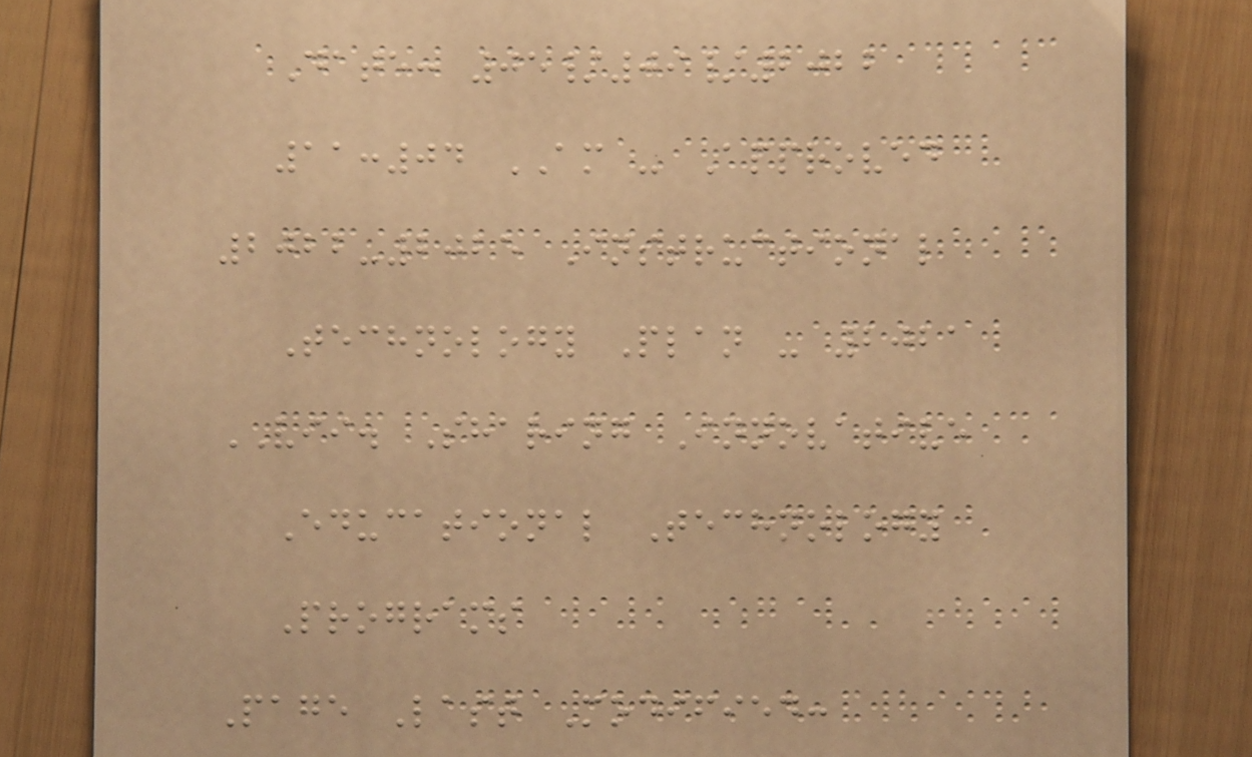Date: 05/09/2022
11:04 AM - Approved
2022-2025 Instructional
Technology Plan - 2021
VII. Sharing Innovative
Educational Technology
Programs
Page Last Modified:
